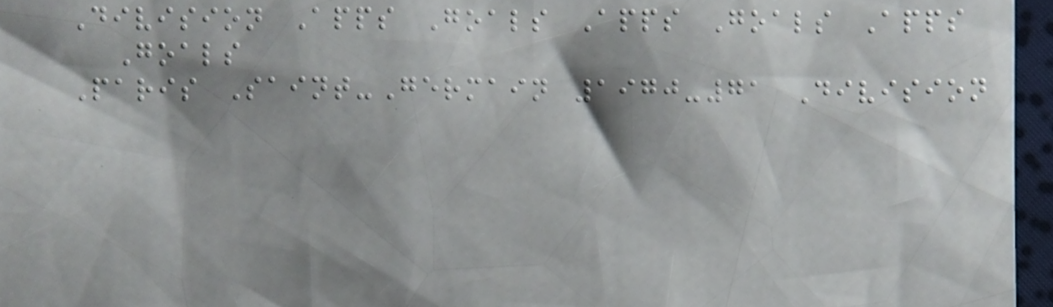Division Apps Goals Apps Goals Apps
Goals
Paris Saint-Germain 1970-71 Division
